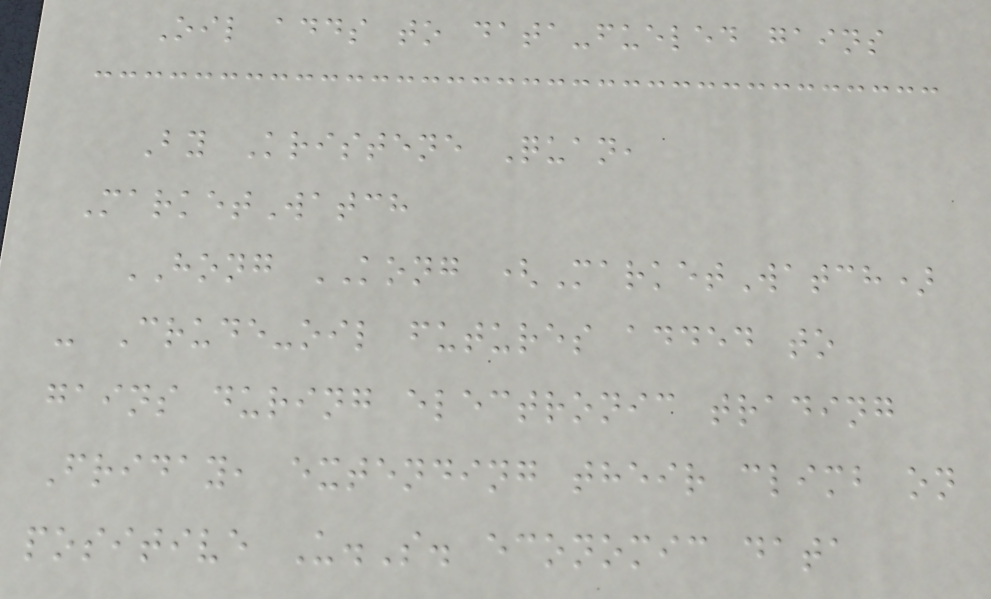Oil adds to data-fueled gains
By Kristene Quan,
MarketWatch
HONG KONG (MarketWatch)
- Crude-oil futures added to
gains during electronic trading
Friday, extending their climb on
positive U.S. economic data
